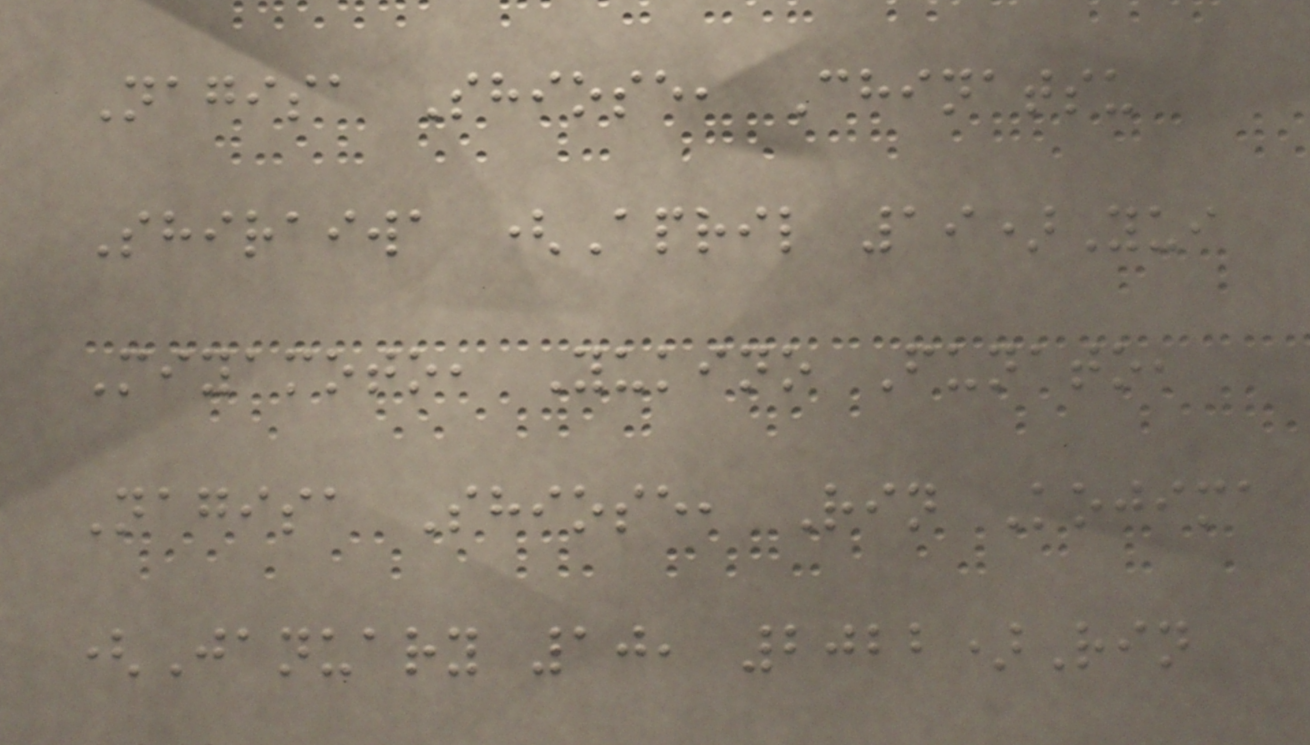Nagisa Shiose, Chinatsu
Shiraiwa (April 19)Yui
Miyamoto, Yukino Funato,
Nagisa Shiose, Rin Kojima
(January 10, 2022)Rin
